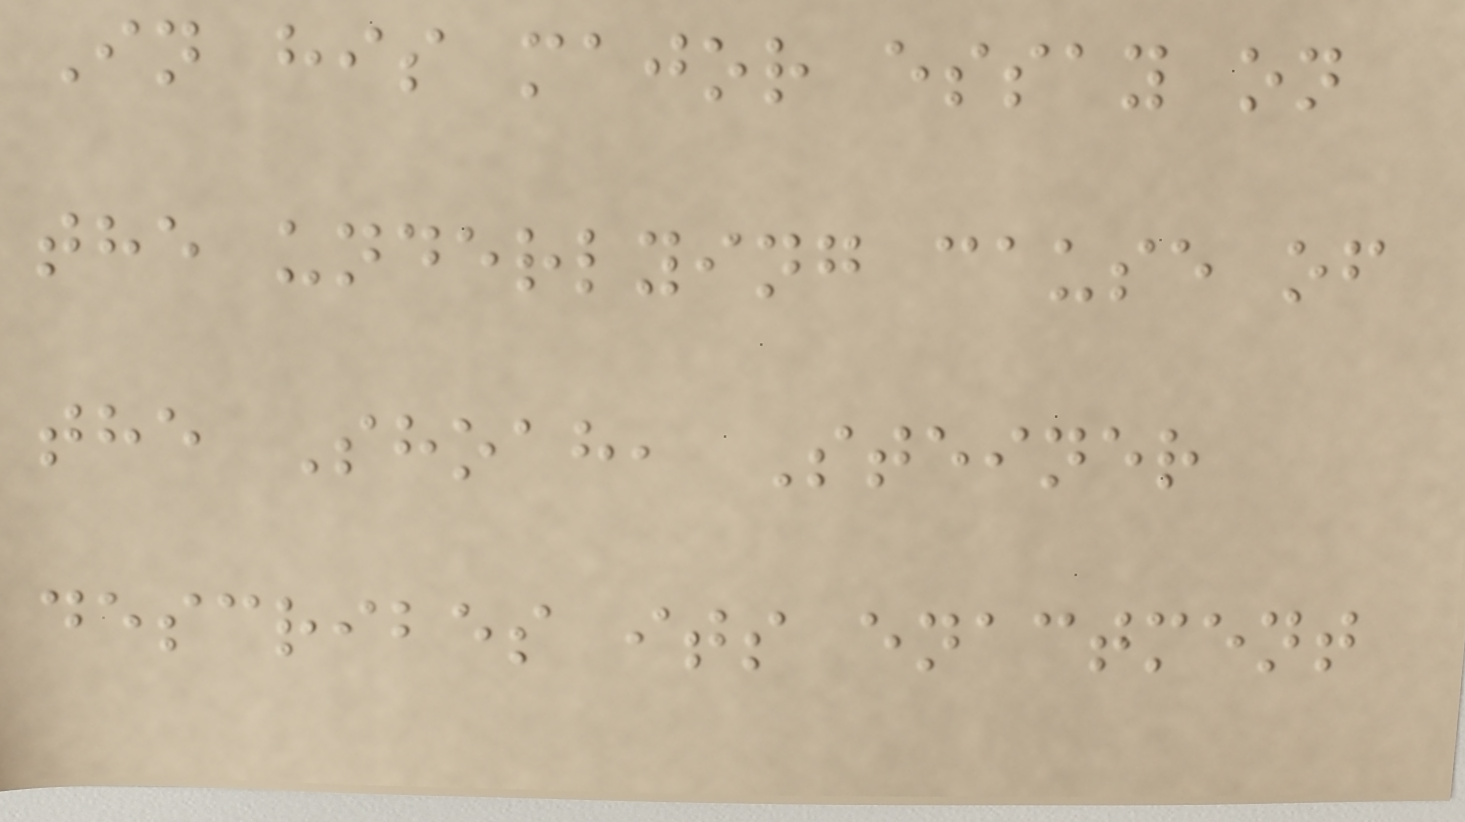In his major essay on
the underlying cause of
the Shoah, Steiner
describes its enactment
